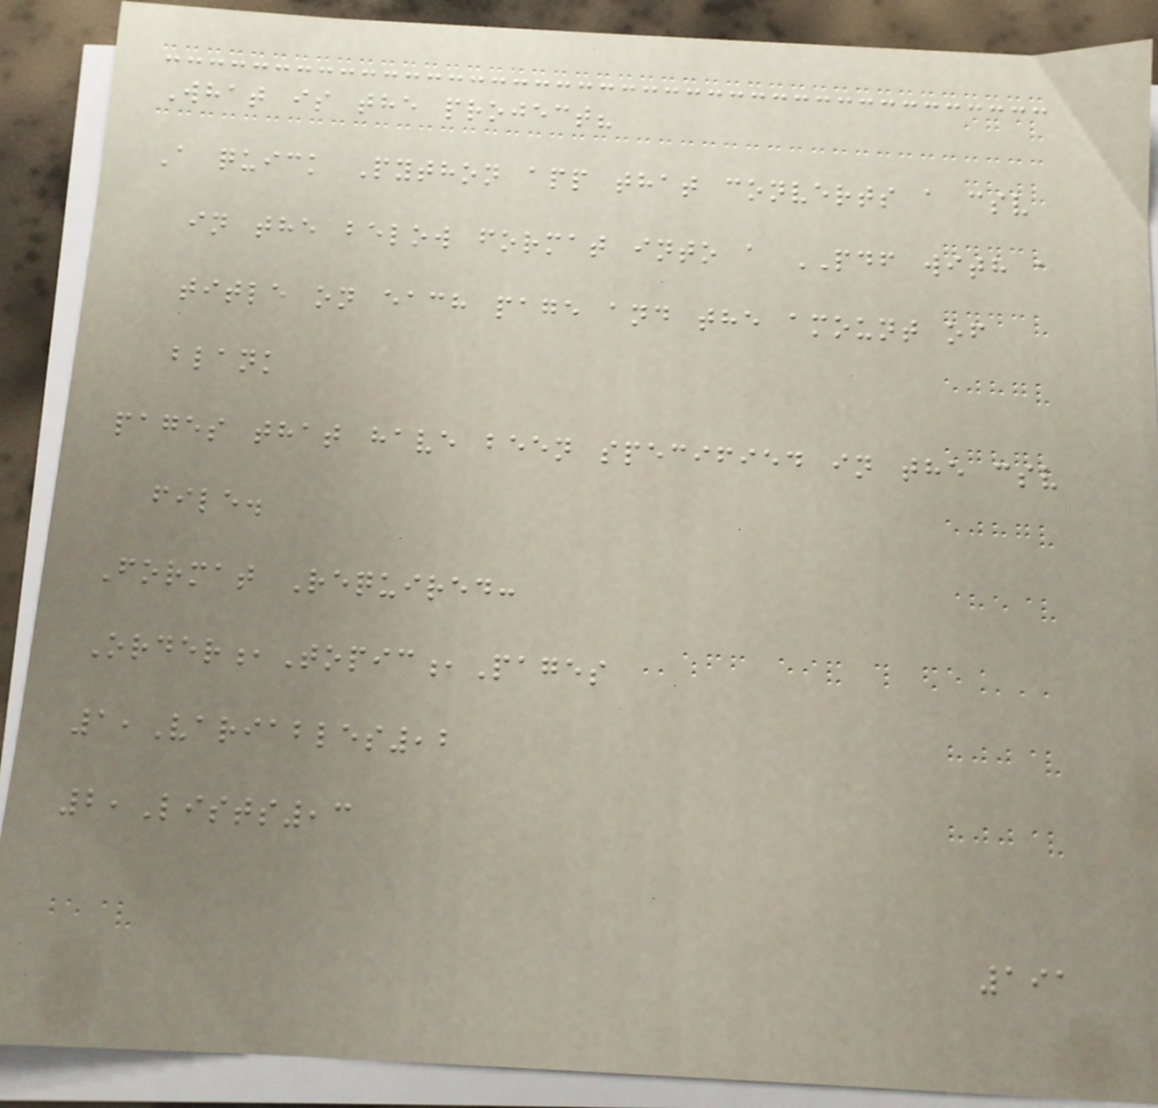What is the project?
A quick Python app that converts a csv
in the below format into a PDF with a
title on each page and the amount of
blank
pages that have been specified in the csv
file.
Format Required:
Order,Topic,Pages
1,Variables,2
2,Lists,3
191
